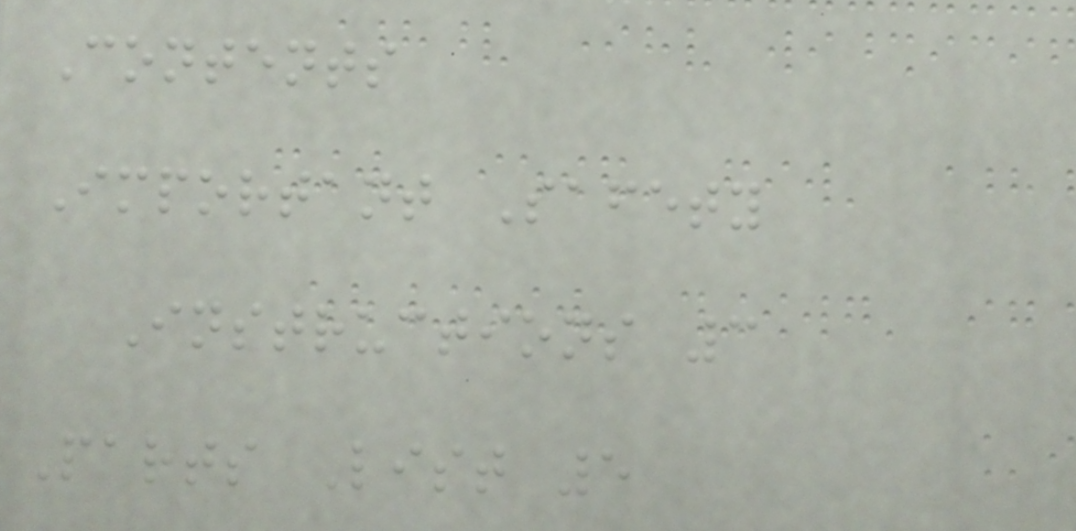Contents
Important Safety
Instructions 3
Parts List 5
